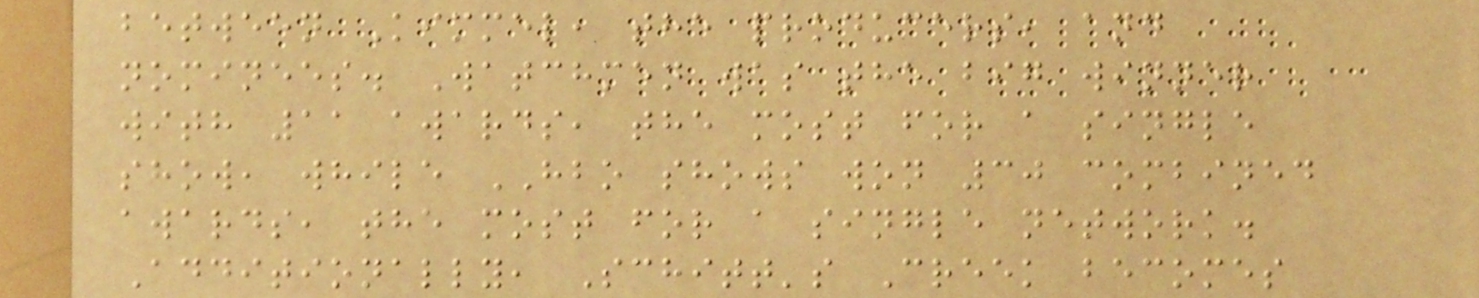between Kimmel, the producers, and
nominees. Watchmen was the big winner
with 11 awards, the most for a single
show, while HBO shows won 30 combined
awards, the most for a single network.
Additionally, Schitt's Creek becomes
